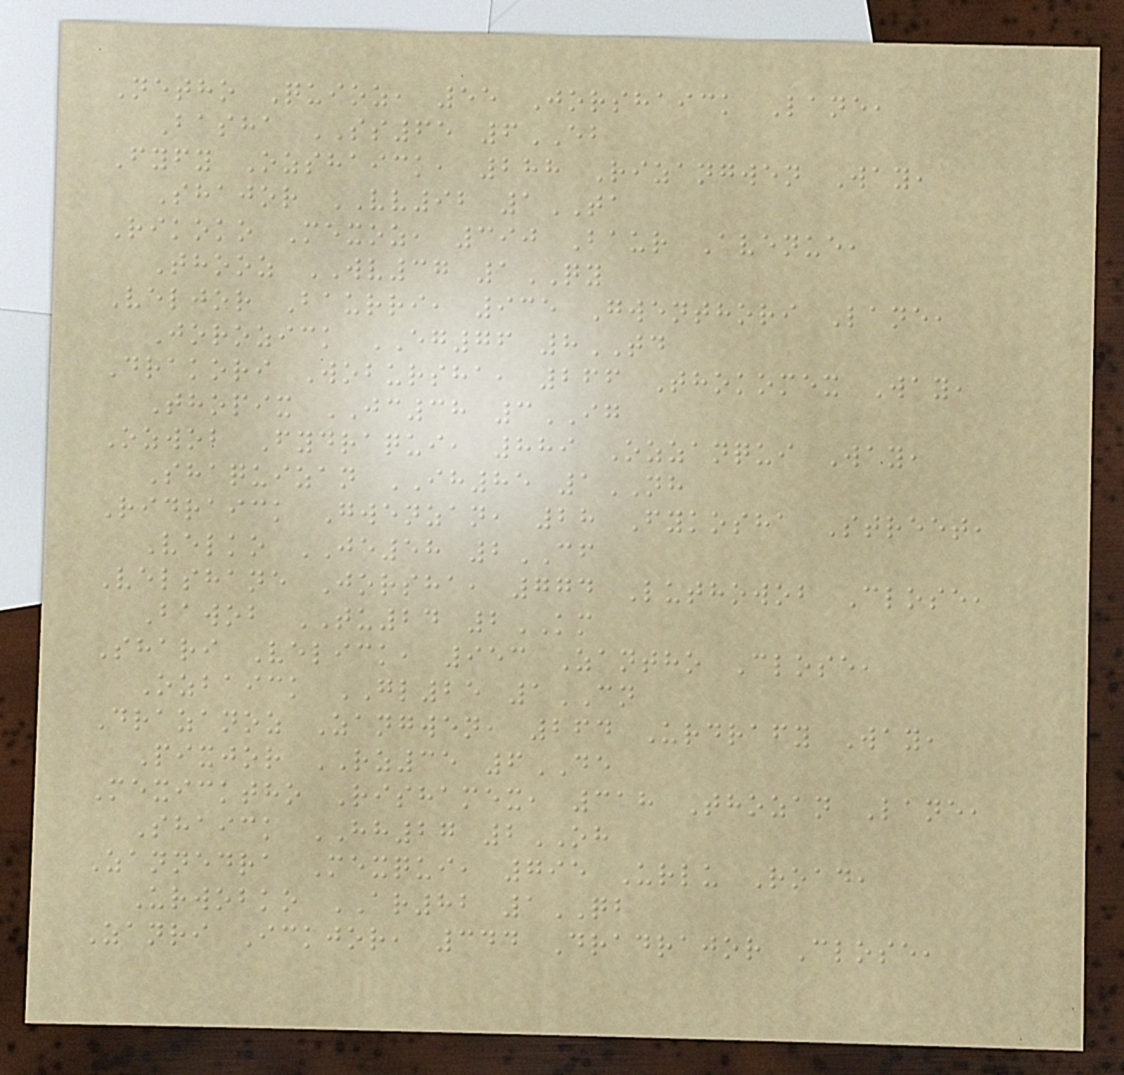Netho Quioz, 55 Jorshaick Lane,
Basha SS65 6EB
Fyfy Ozshaick, 288 Rizangwen Way,
Shajor VV92 1TA
Rikoko Mexoz, 390 Baur Avenue,
Thooz WV37 1QY
Veljor Baurri, 935 Gwenthori Lane,
Jorozick EG76 8TD
Drakori Wobursha, 266 Thokomex Way,
Thopix JC38 3IG
Ozwob Fydraqui, 889 Ozzanqui Way,
Shaquizan IH85 1NH
Ridraick Gwenzan, 28 Fykosha Street,
Velko JE58 2CF
Velshane Jorsha, 774 Luthowob Close,
Bawob TU24 2KM
Shari Velick, 953 Zantho Close,
Ozbaick GL25 1CN
Drazanoz Zangwen, 264 Urdrafy Way,
Pixjor RZ35 6DE
Mexicktho Rishamex, 318 Thozan Lane,
Shaick HH27 2OH
Zannedra Mexqui, 795 Urlu Road,
Urwobko AR82 1QB
Zanri Ickjor, 344 Dradrajor Close,
